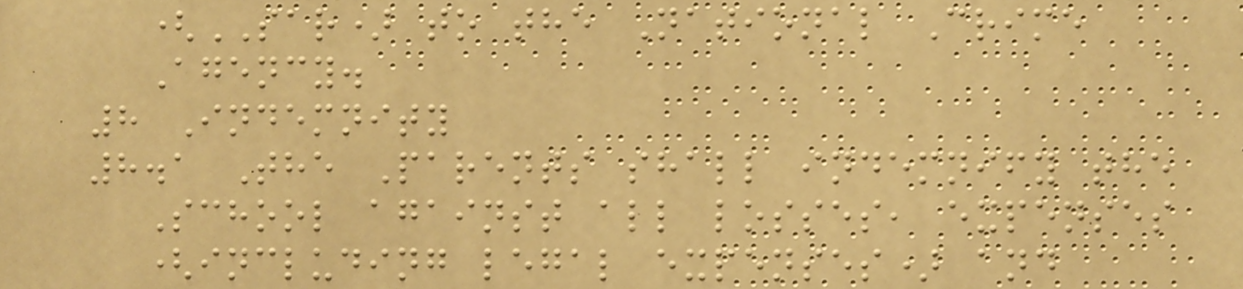(SAR) to the National Crime
Agency.
8 Indemnity
8.1 The Parents shall indemnify the
School against all losses, expenses
(including legal expenses) and
